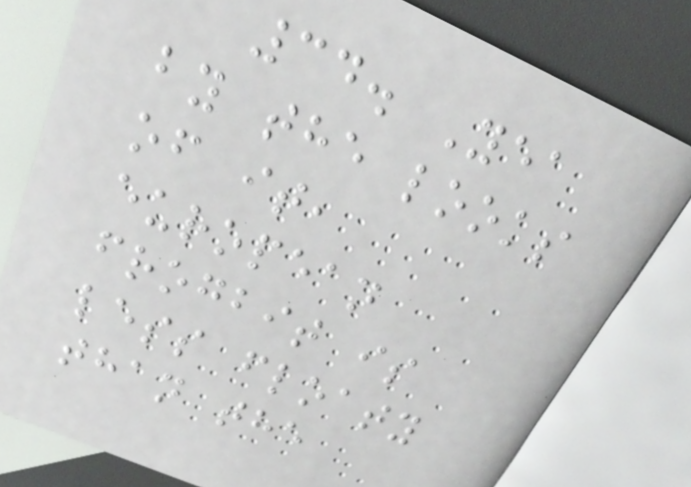34. Yea
by the looks
of it,
european
frogbit is
less floaty
than the
